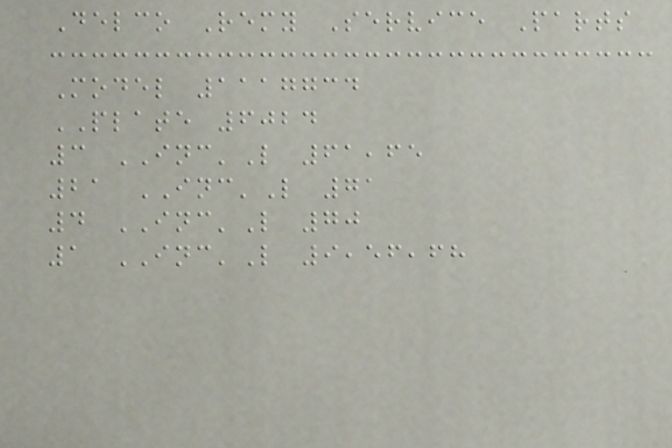Delco Remy Service Parts
Model 1117734
PLATE 6024
3 INC'L 61,65
21 INC'L 71
4 INC'L 70
1 INC'L 9,56,68
